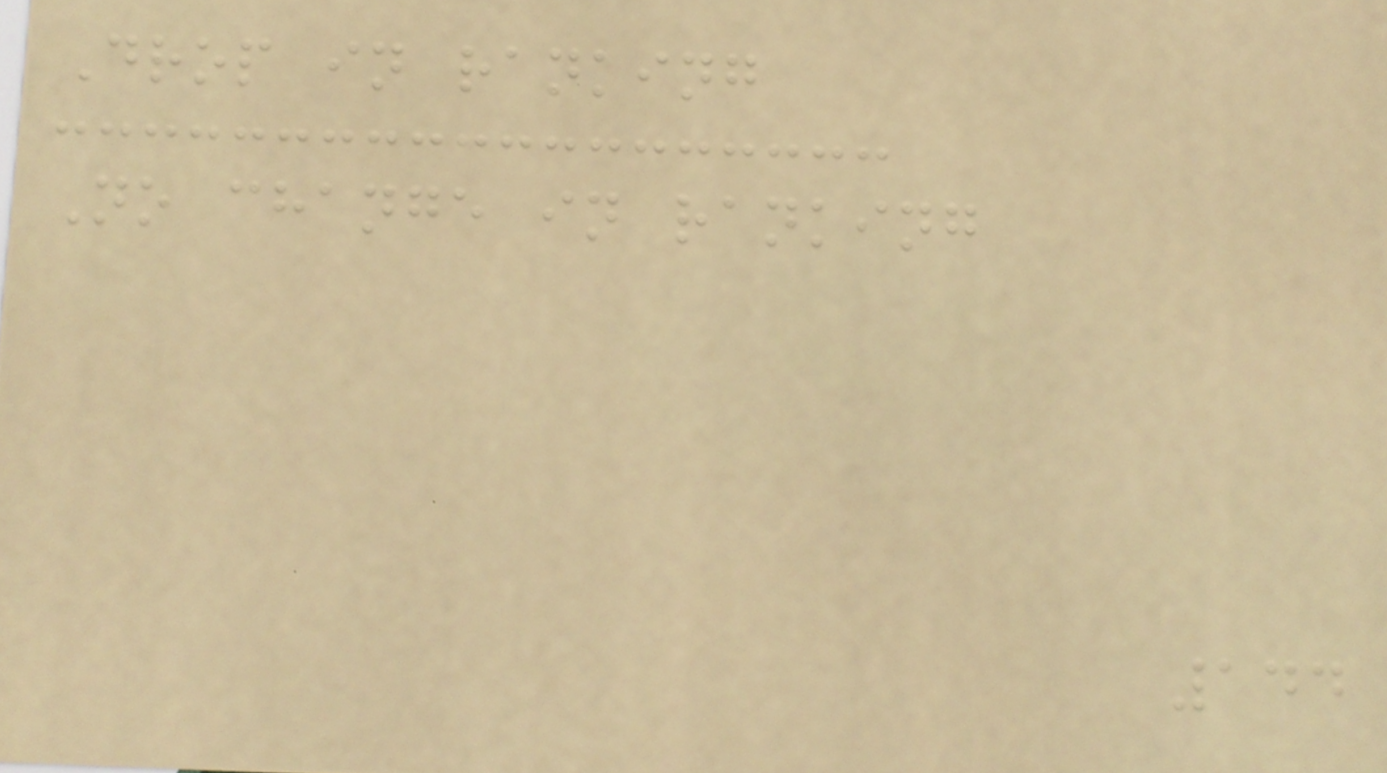Drop in ranking
No change in ranking
144
